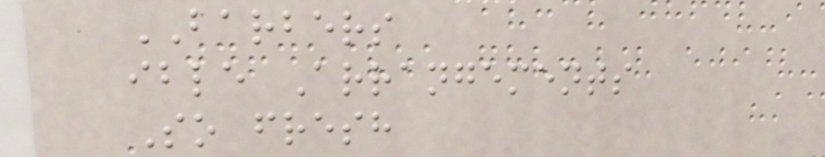BARBERS
ible Arrangements
So fresh
